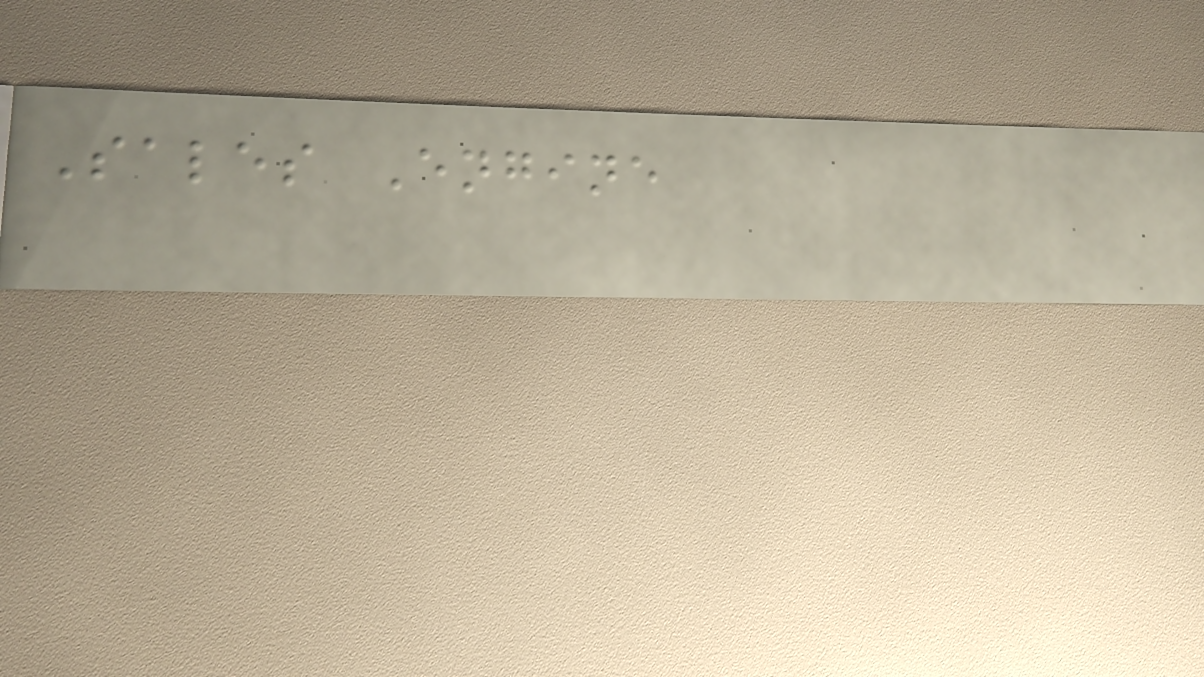Sales Engine
